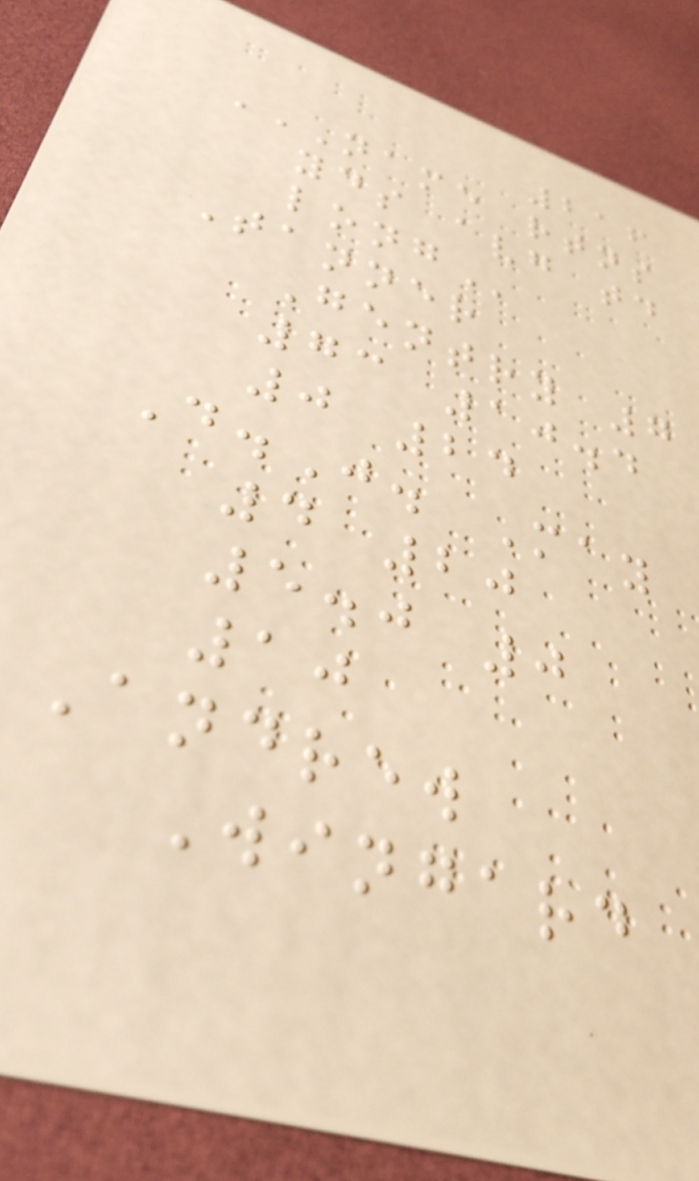216
NAME RTNS
YDS AVG TD
LONG
Tanner
Gentry 7
73 10.4
0 24
D.J. May
4 20
5.0 0
10
Andrew
Wingard
